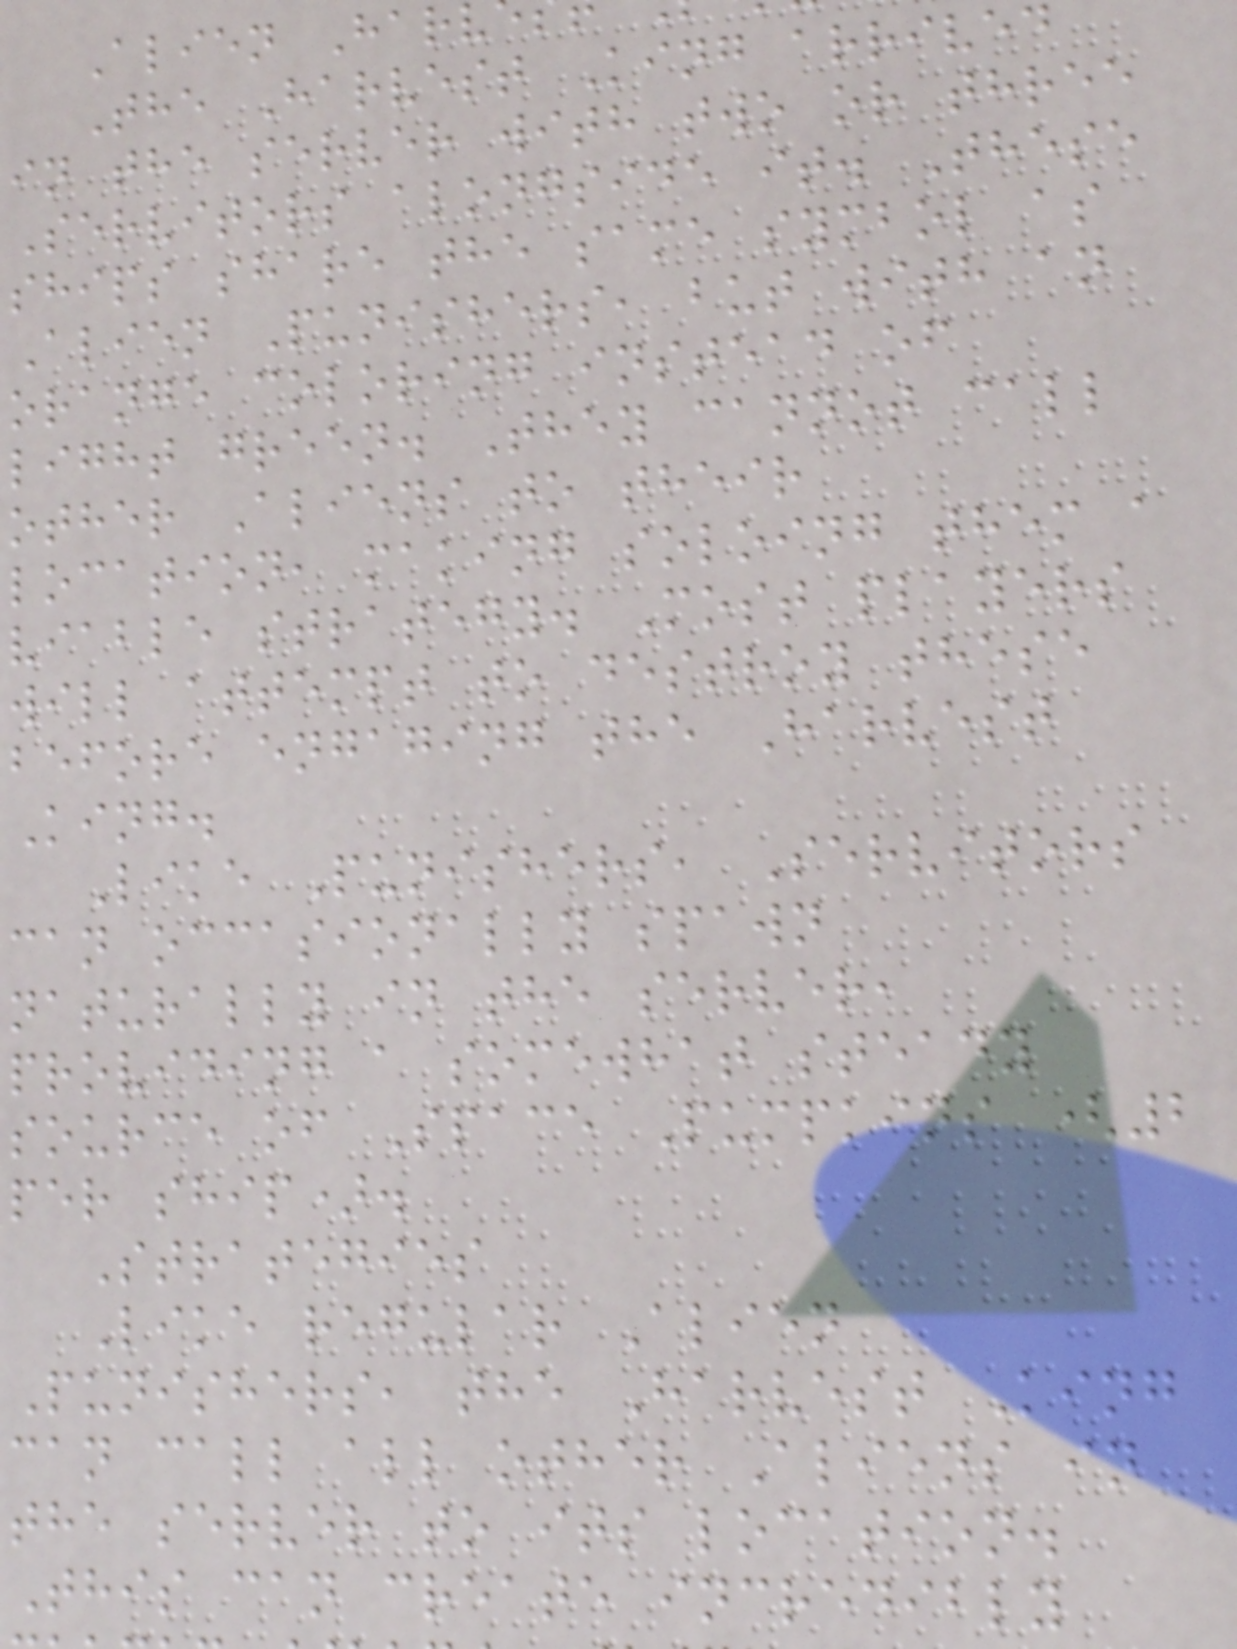Alien Har
The Harvest King arrived
in the server with two or three
Servitors alongside it. These
ships share the same symbol as
Alien Punishers, but with an
orange coloring instead of
light green. They cannot call
other Aliens to their
location, making soloing them a
viable strategy. Most players
will attempt to destroy these
before engaging the Harvest
King.
Like Punishers, Servitors
can occasionally spawn
naturally in the server,
providing a somewhat steady
source of Space Pumpkins (2
per ship).
Strategies
Like regular Alien
Punishers, the Harvest King
can call all other Aliens in
the server to its location.
This can create incredibly
